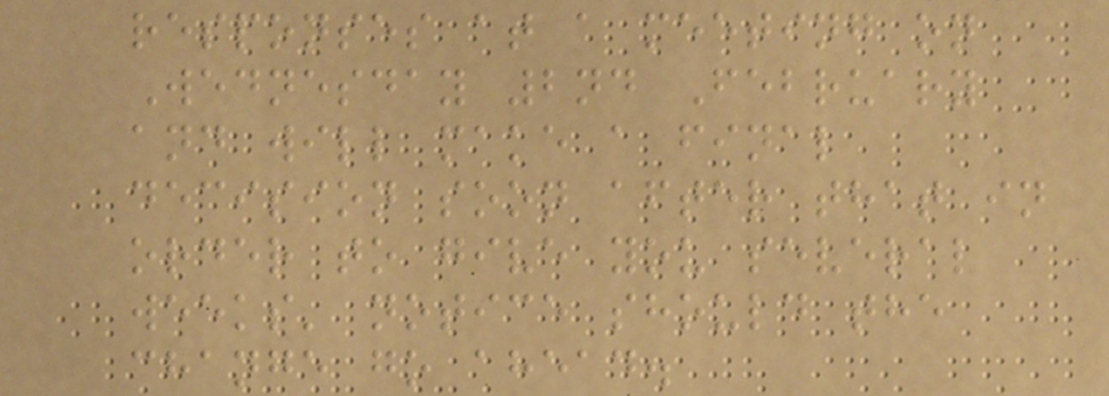responses at a meeting on
Wednesday 2nd February
and will make a final
decision soon after that in
order to give you several
weeks' notice should the
change go ahead.
